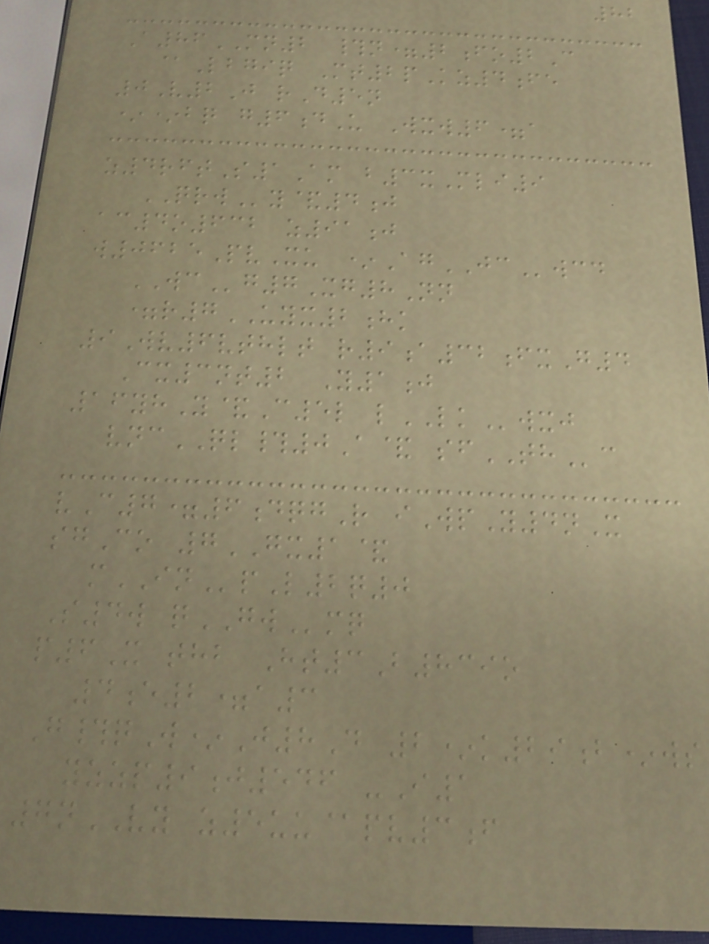82
A86MN2 #n=2fo2C
@Lbgiq Mt2pKz4fe
0V2J rD5n
**bq g6dU Wxw6=a
z4rftS1Am b3xMli9
QRWy&4j
ac4o632 z91j
w0625PvXu *AgJCwcd
WCg7Xg8Nn
=r7UYX2hk
9Wv6vthlt r9a32fxG4
Cx3nt2 Y1j
16yhY&C5l lLKwxj
vncQL#0A& sfTHc
vC7=6dqgR iWpY4nX
sgCo 7GX1&
mINpL2q0
S4w qGWmq
p6X thb Ht3B839o
4e2=a3
G#qW*J8D 2*k29b*ws
yzzp9j546 -I1
7nVY z5uu@pv3f
